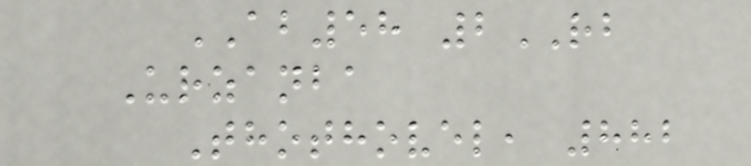AB58 2RB
Urzanba
Thothovel, 882
